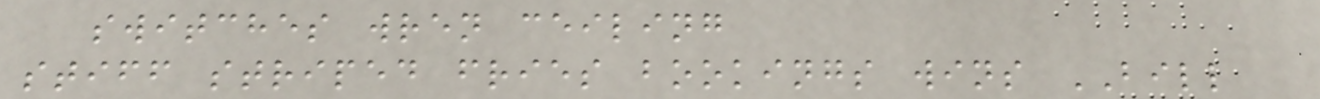switches wren ceiling
stiff striped fries bookings wins BILL
